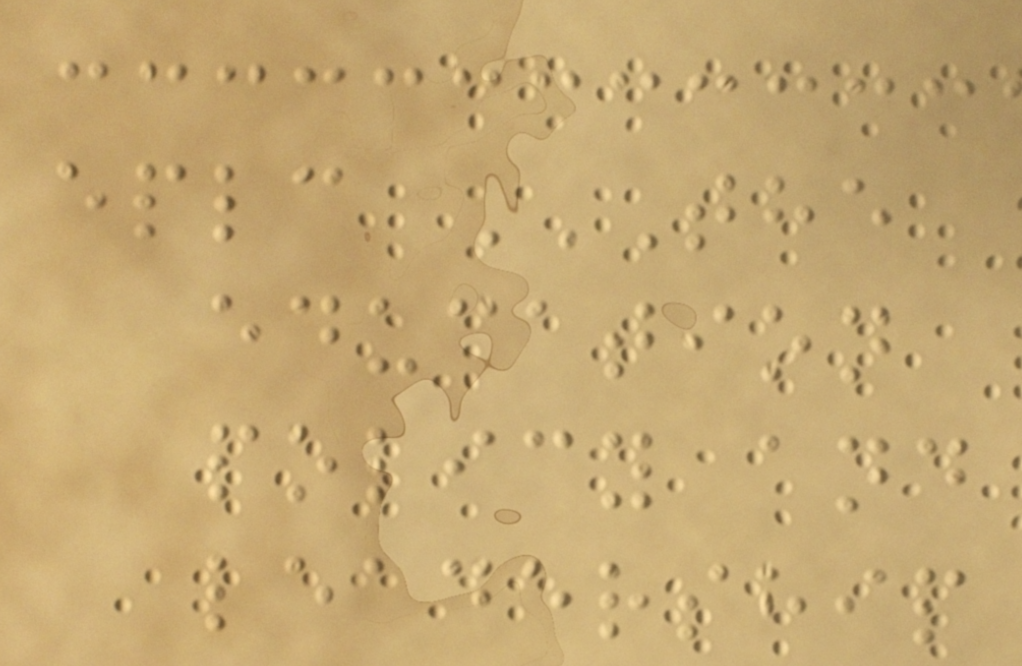eplc THE
EDUCATION
POLICY AND
LEADERSHIP
